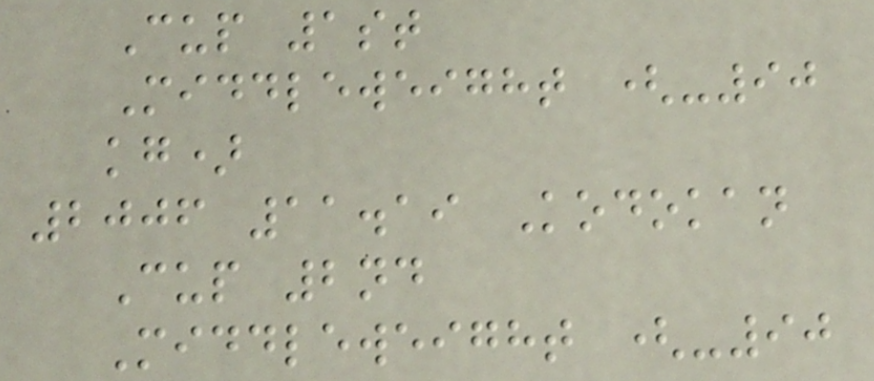Cup 1st
Middleweight (-90
kg)
2006 11.19 Kodokan
Cup 2nd
Middleweight (-90
